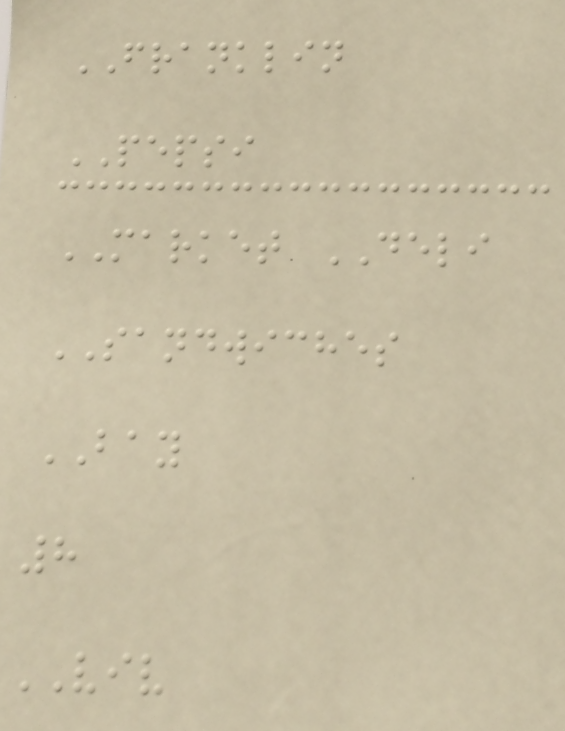FRANKLIN
PEPSI
MARKET DELI
SANDWICHES
BAY
8
VIV
